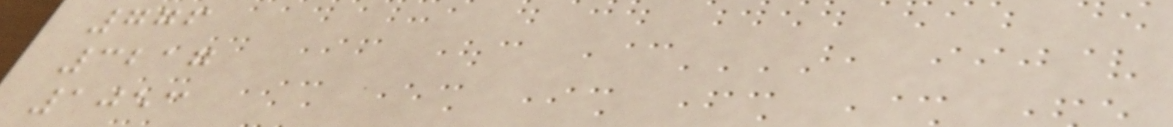776
3217
1053
